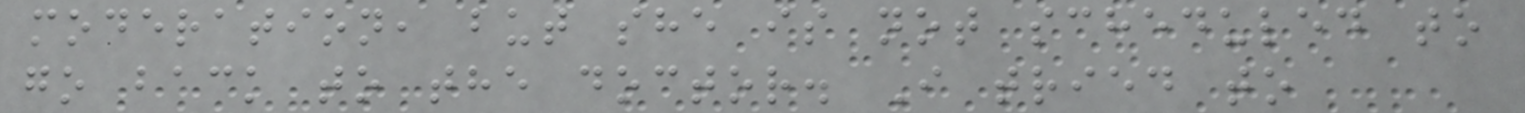moderation, but she is not scheduled to
go back to the doctor. I tried to
